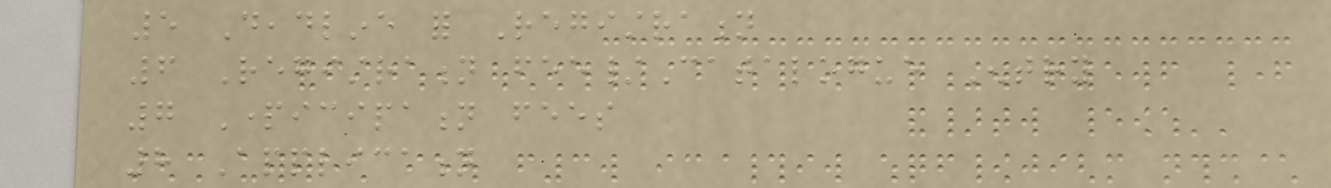5 Deadline for Registration
6 Registration fee/Catalogue Entry
7 Participation fees
8 Application
